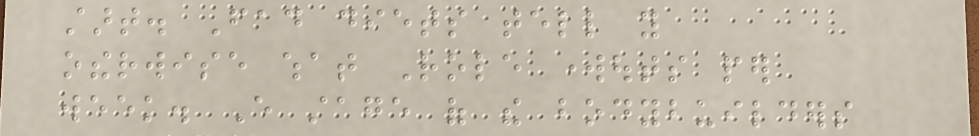start. Fad diets tell you
otherwise what Role workouts per
week. Every stage of the bodybuilders
